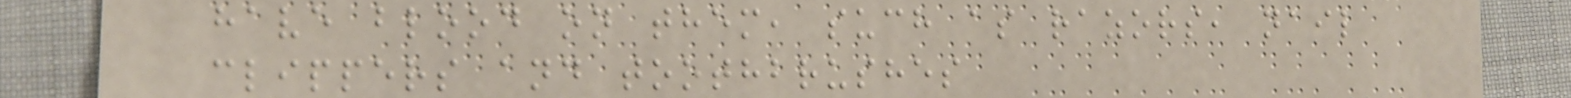have blood on them, such as razors, nail
clippers and toothbrushes
